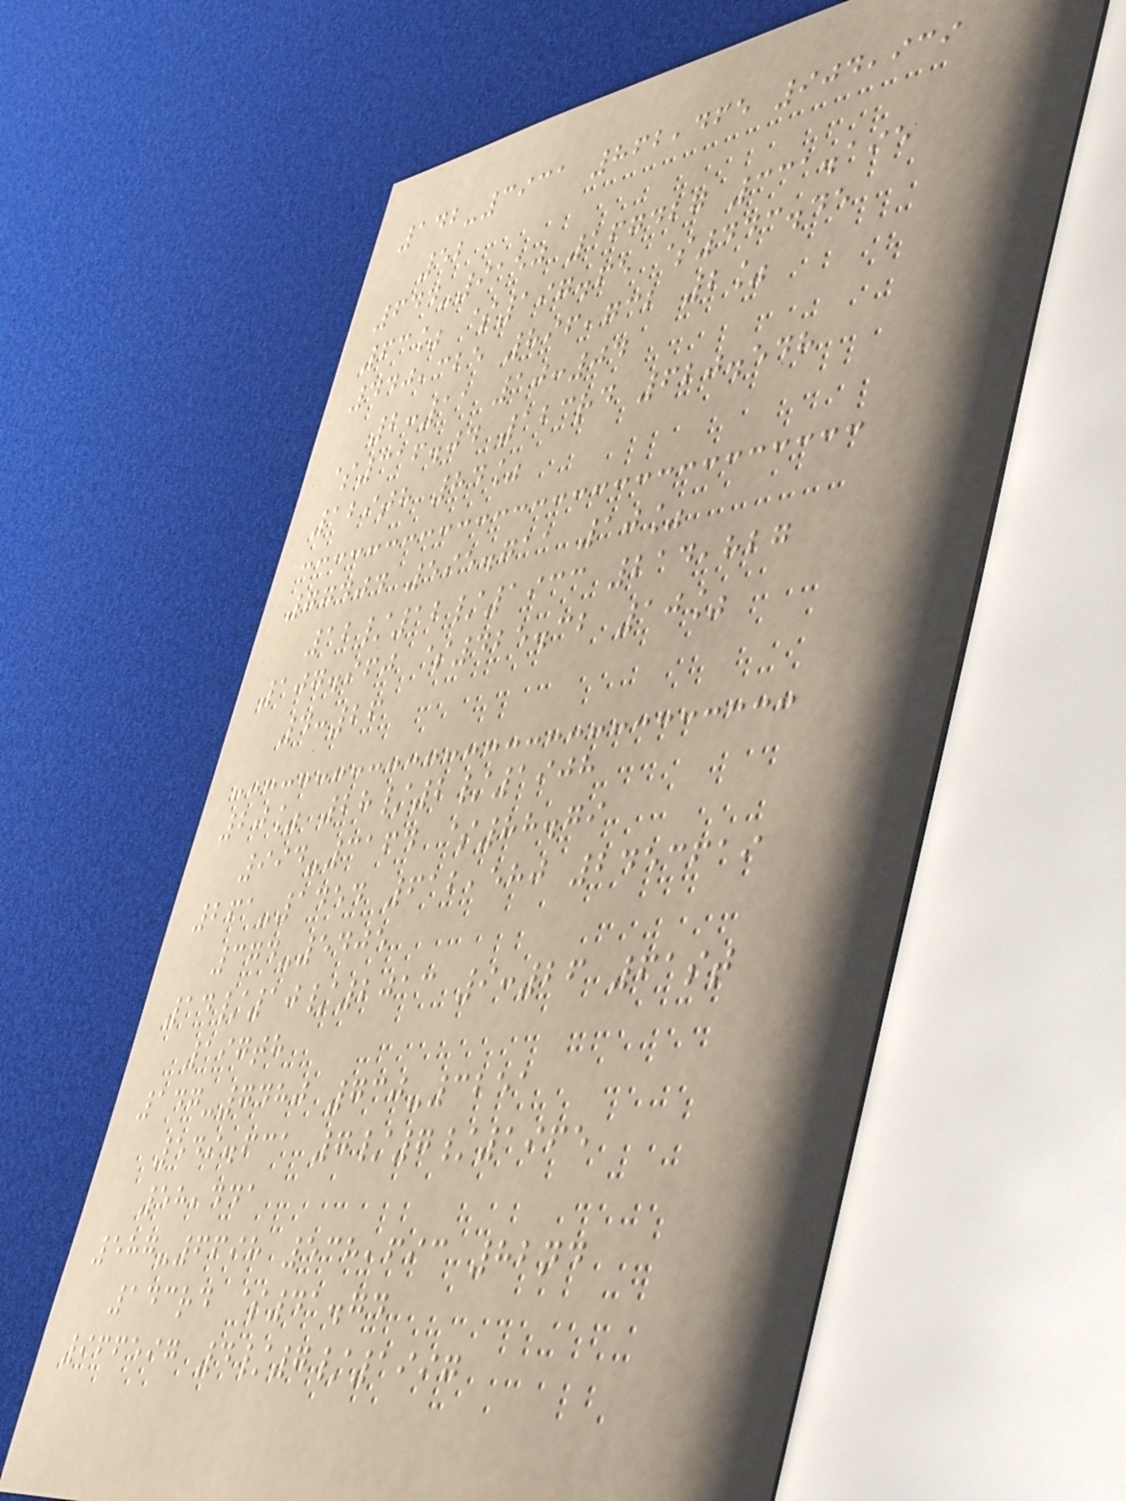142-3931 862,465 904,939
52
644-9150 167427 331.195
63% $197.65 $443.45
440,325 896,732 2%
2:11 10:04
$316.04 123rd 620.548
129th 84%
77404 595.711 10%
12/12/1933 214,827
107.960 $425.32 10%
4:26
20% 28/2/1908
994-3164 $88.79
261-1454 612,580 2453619
374-5405
14/10/2013 9:26 61st
197th
147-7480 730-3251
549.631 7/7/1965
58,441
587-6698 538,693 82nd
143rd $41.74
966597 4/7/1997
